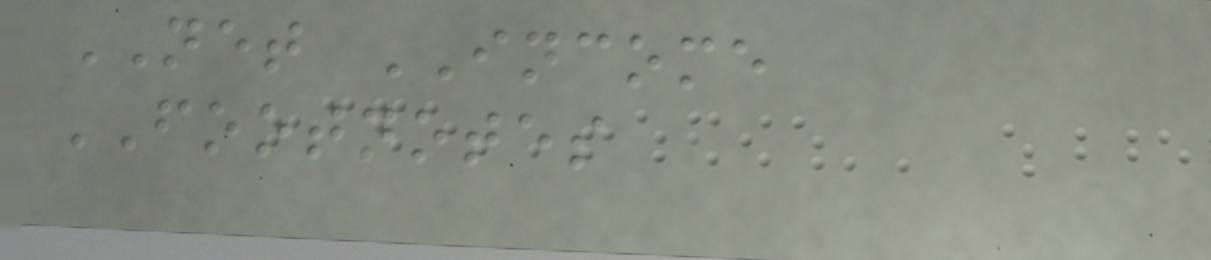NET INCOME
FOOTNOTES
